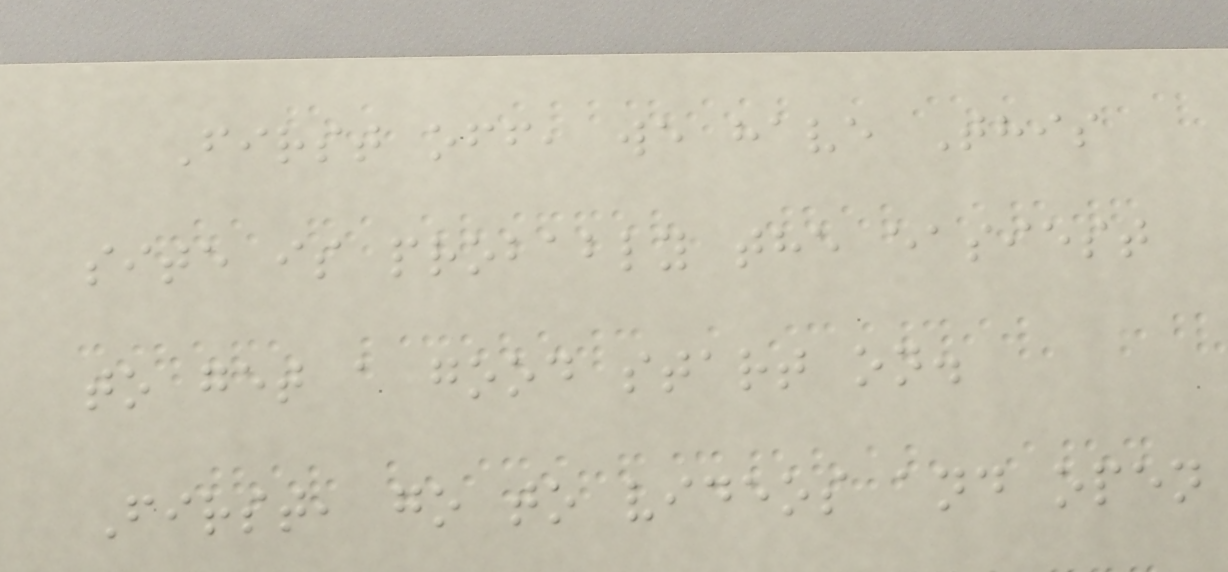First off, we have This
site is probably the easiest
to get a good start on.
First, go to videos and open
